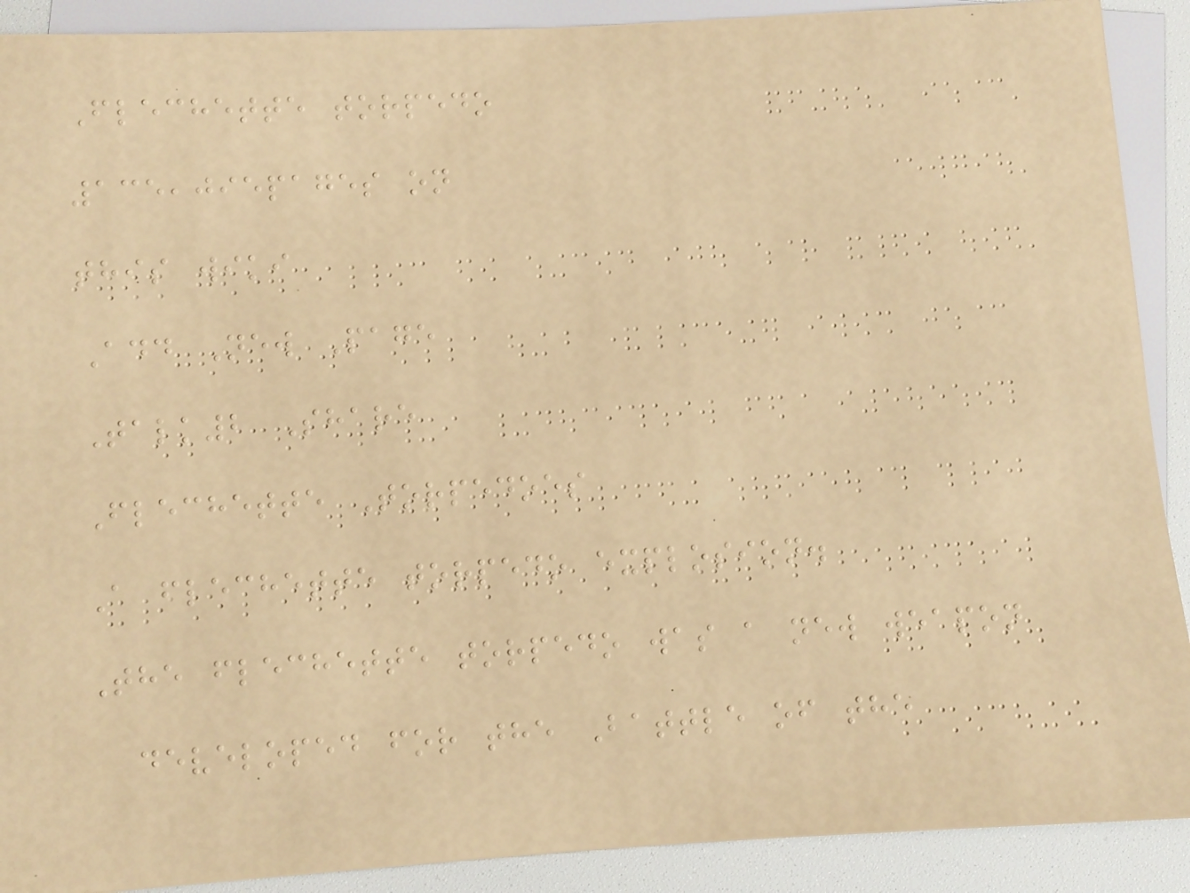Flechette torpedo
135,095pages on
this wiki
Add New Page
Talk2 Share
Flechette Torpedoes
A flechette torpedo explosion.
The flechette torpedo was a new weapon
developed for the Battle of the
